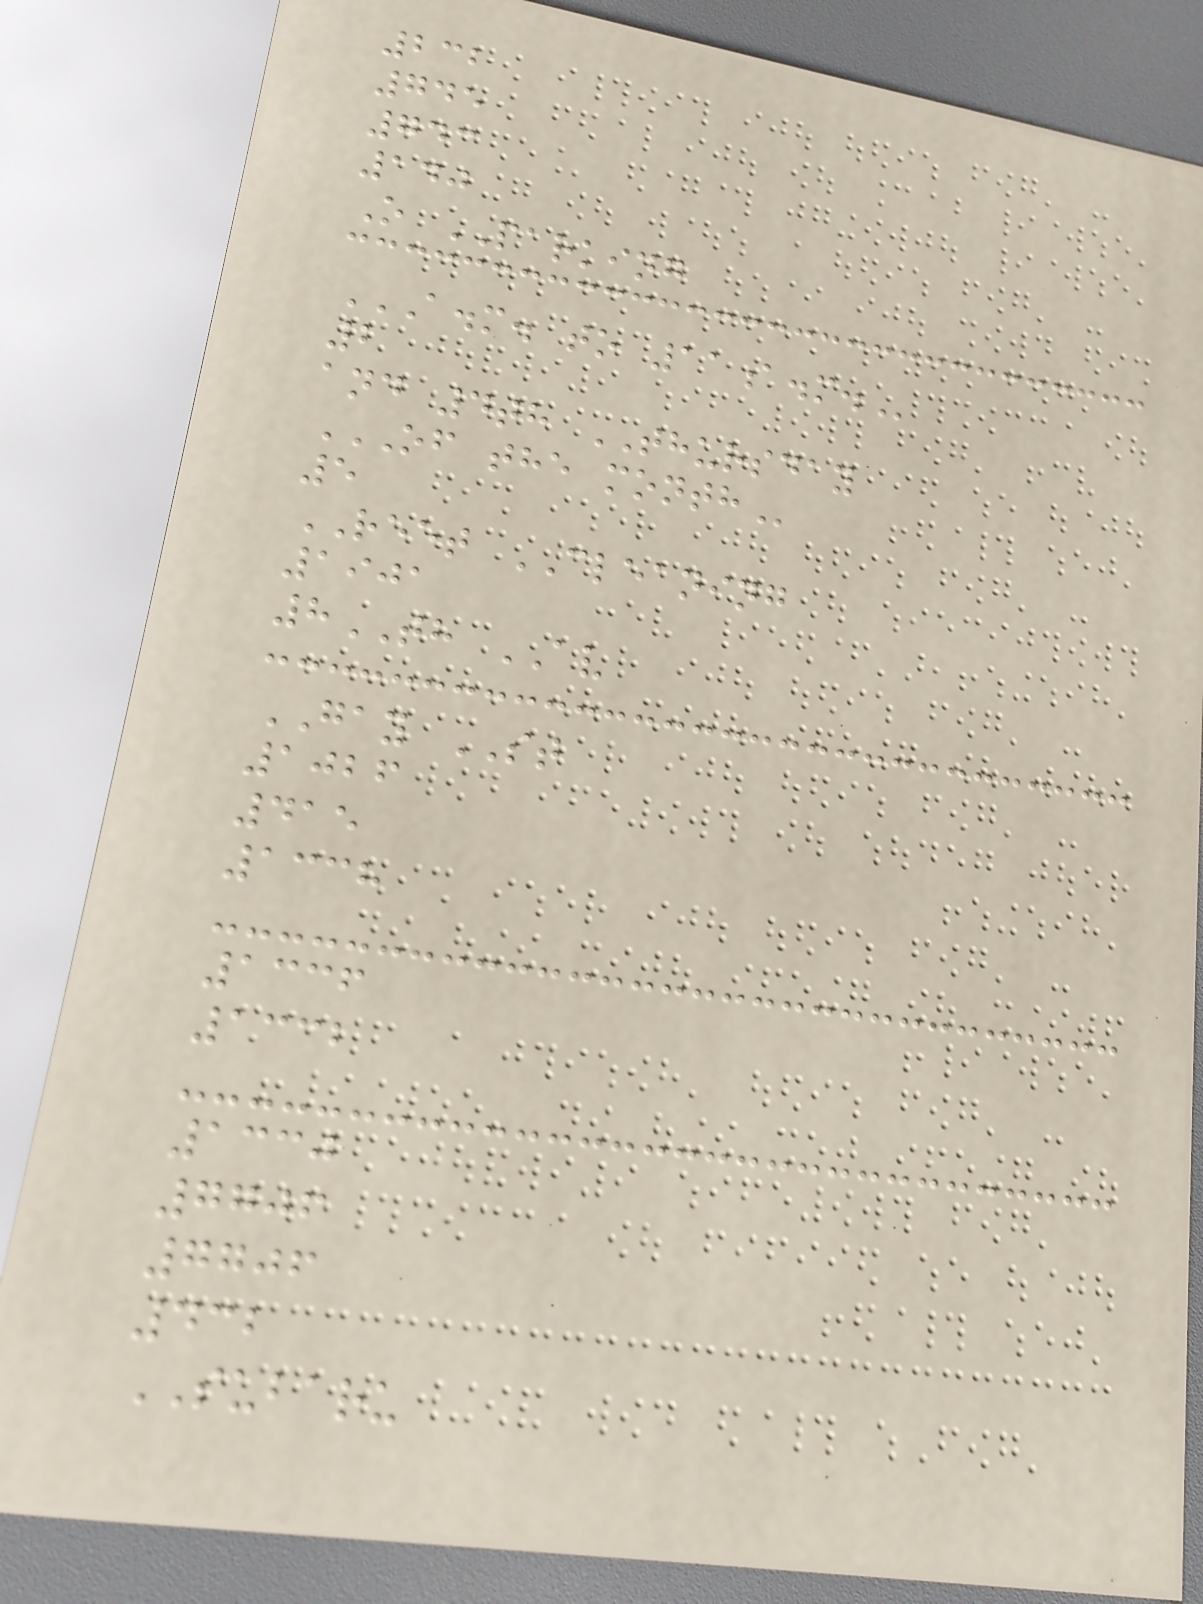232
745
743
140
O PARKING
A.M. TO 11A.M.
2
and 4th THURSDAY
OF THE MONTH
5
REET CLEANING
1901
8TH AV
GAY ST
1026
415
1338
1336
1332
1330
7706
7706
432
SUBARU
